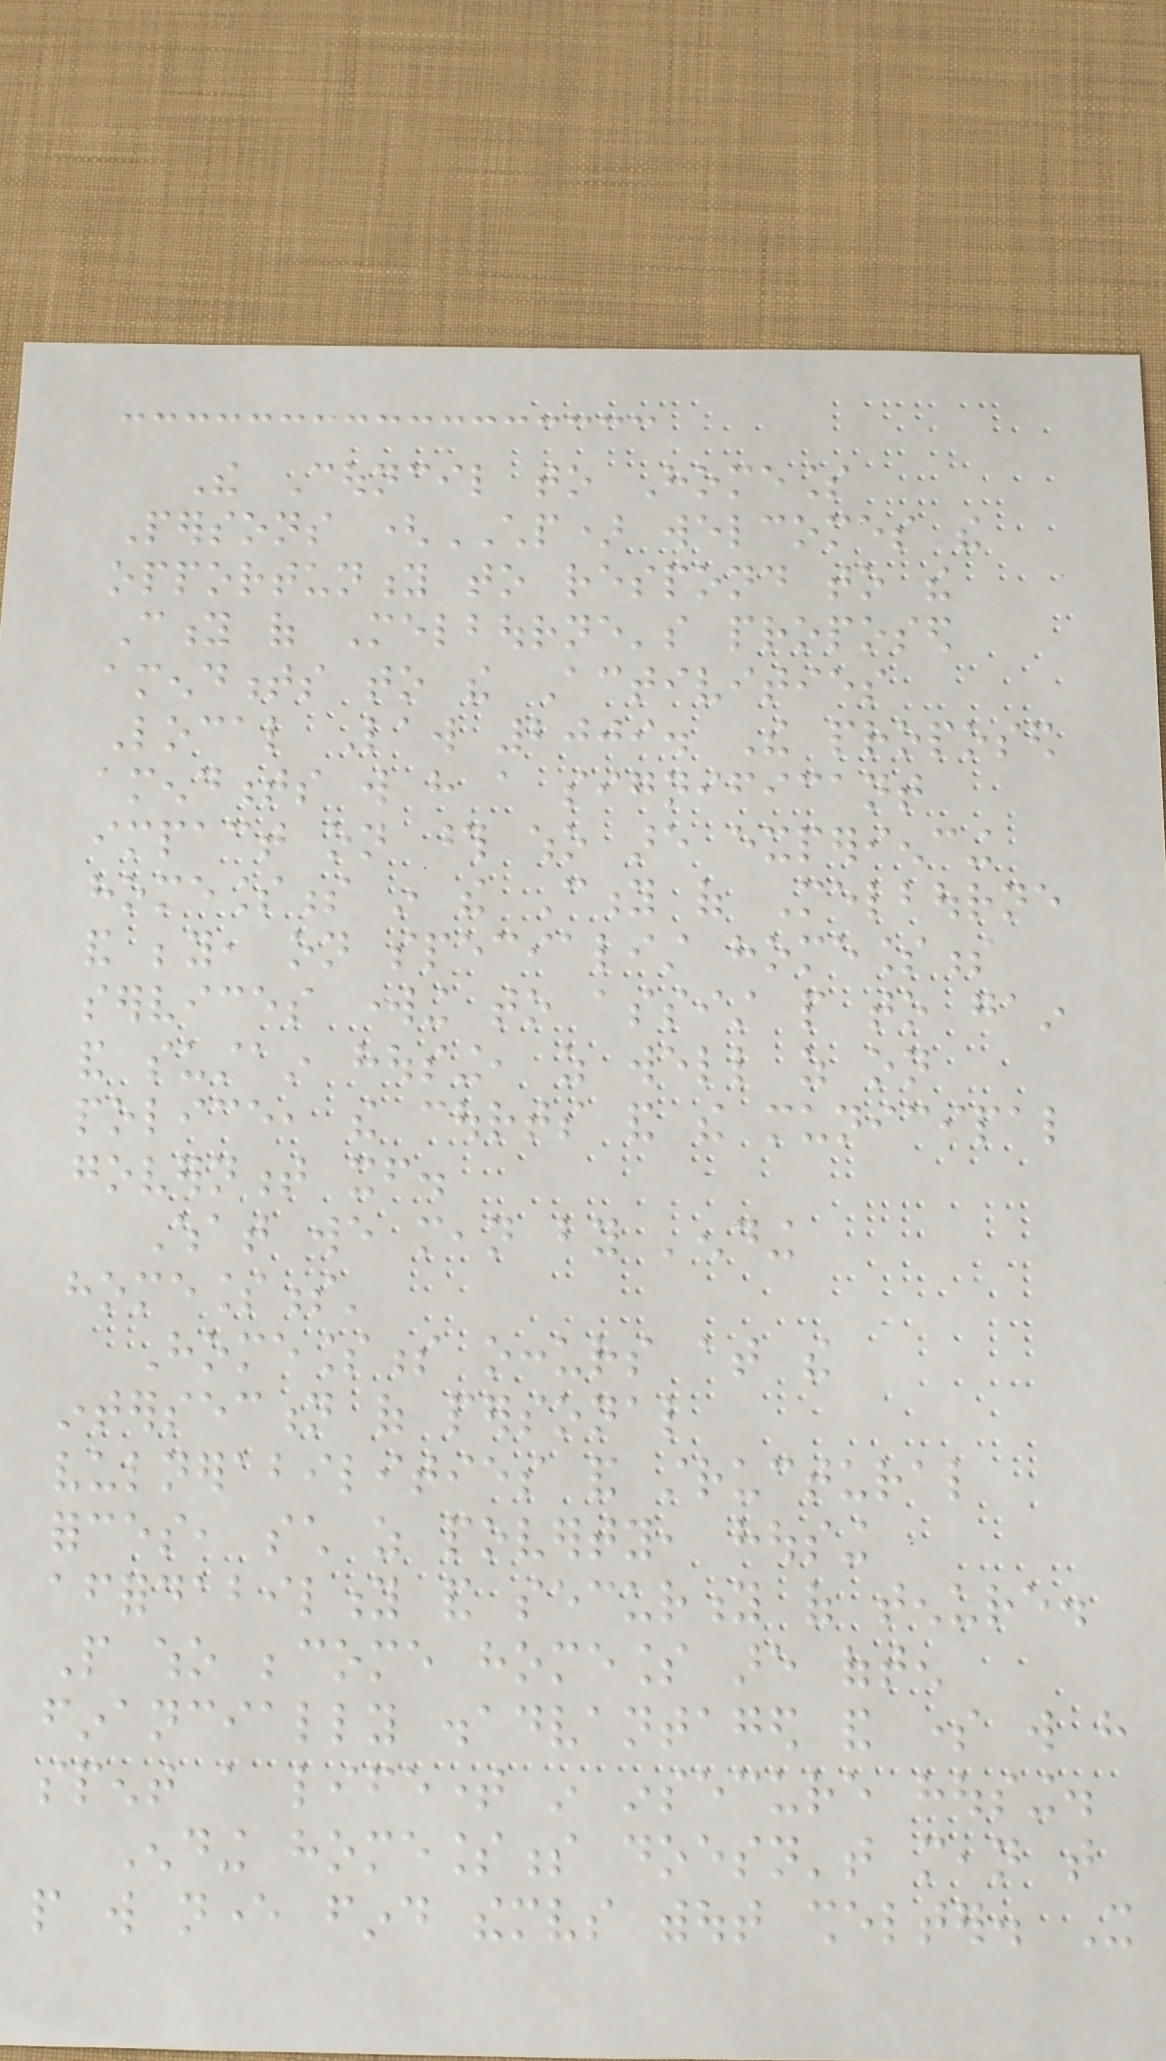The Council to Homeless
Persons (CHP) welcomes the
opportunity to respond to the
City of Melbourne's proposed
amendments to the Activities
Local Law 2009. The proposed
amendments will have a significant
impact on those who are experiencing
homelessness in the City of Melbourne
and beyond, on specialist homelessness
services working to assist people to gain
and sustain housing, as well as on
police, the courts and the municipal
government itself.
What we mean by 'ending
homelessness'
Homelessness occurs at the
intersection of personal
vulnerabilities and structural
forces, such as poverty, housing
affordability and security of tenure.
People who become homeless are often
financially disadvantaged and some will have
spent a lifetime in insecure housing.
Ending homelessness doesn't mean that
people will never find themselves without shelter. It
